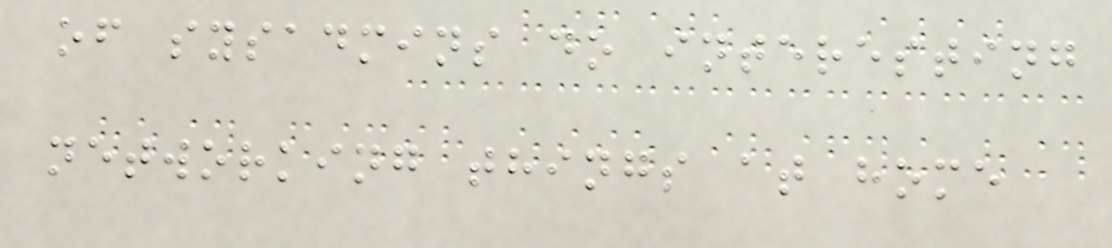of sysadmins do interesting
networking things at home
